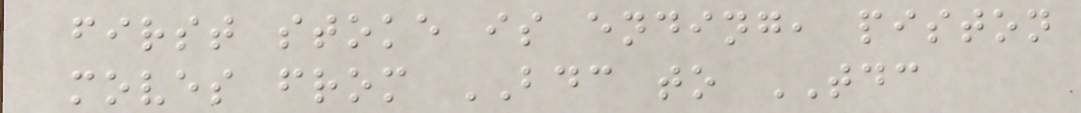first stoke is ending, piston
moves from BDC to TDC
